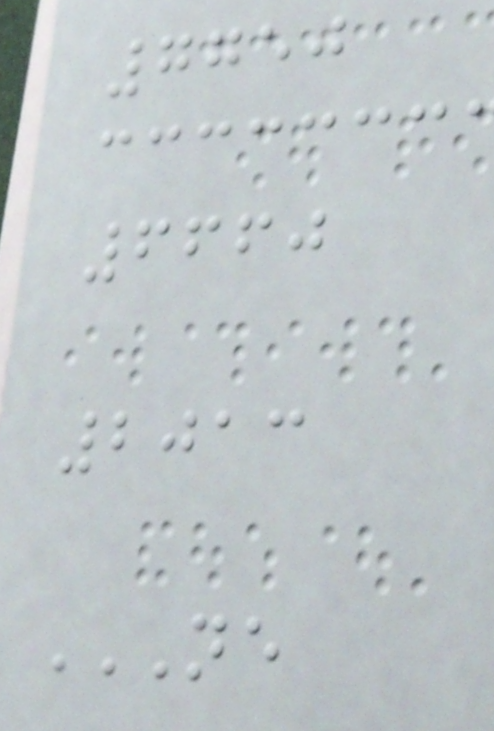7750
6660
2013
NE
